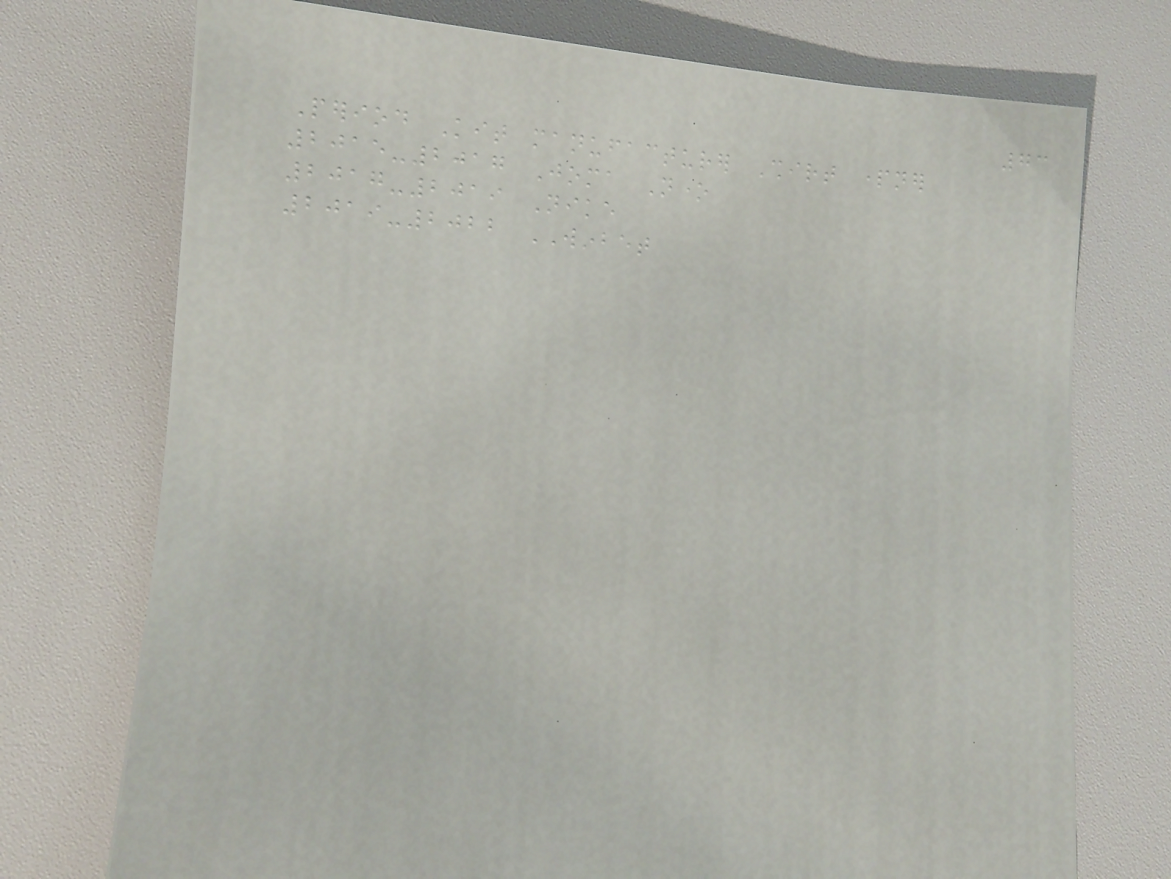73
Period Kit manufacturer Shirt partner
2015-2017 Joma None
2017-2019 Nike
2019-2022 WINBET
